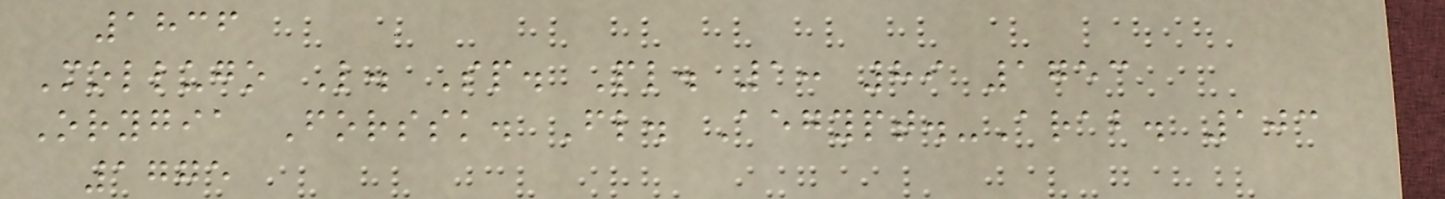1836
Mollugo L. Sp. Pl. 1: 89 1753
Orygia Forssk. Fl. Aegypt.-Arab. 103
1775
